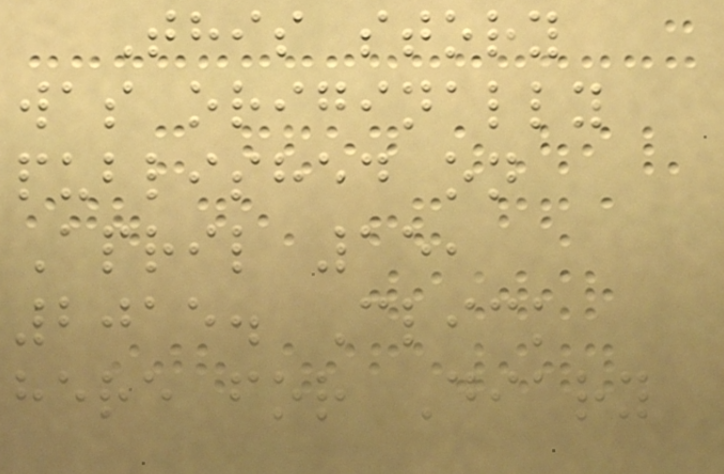This story
was originally
published on
April 15,
2015. Click
here for Diary
